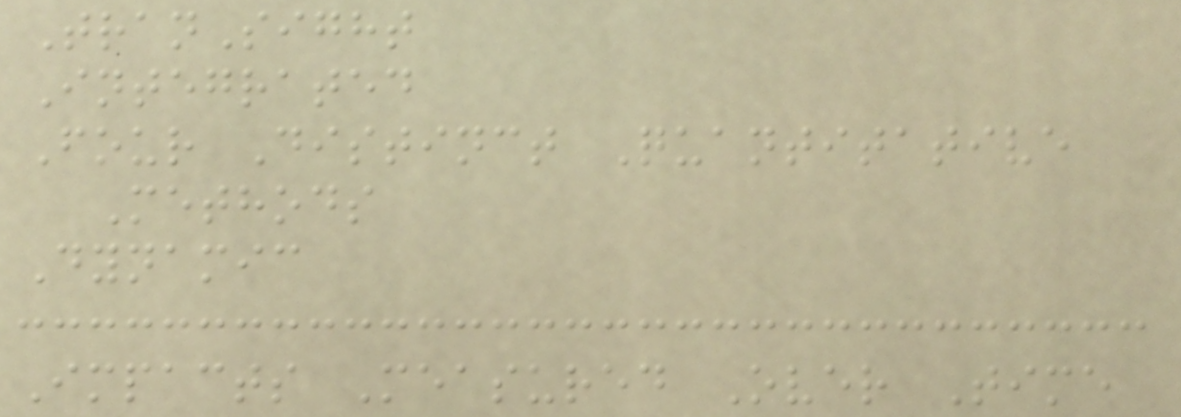TranSight
Integrated
Four Distinct Quantitative
Methods
Dynamic
Impacts Measured Over Time
